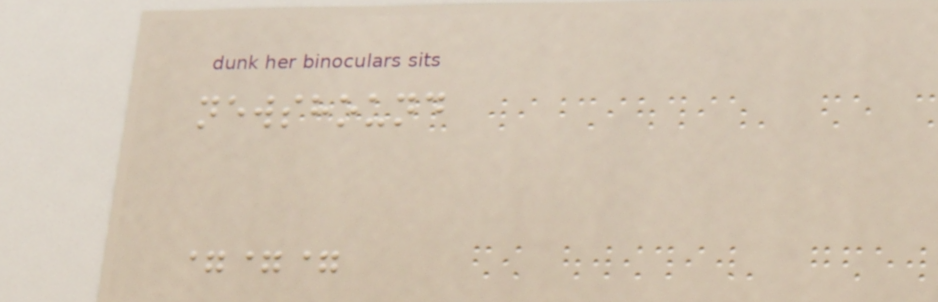newshound
===
